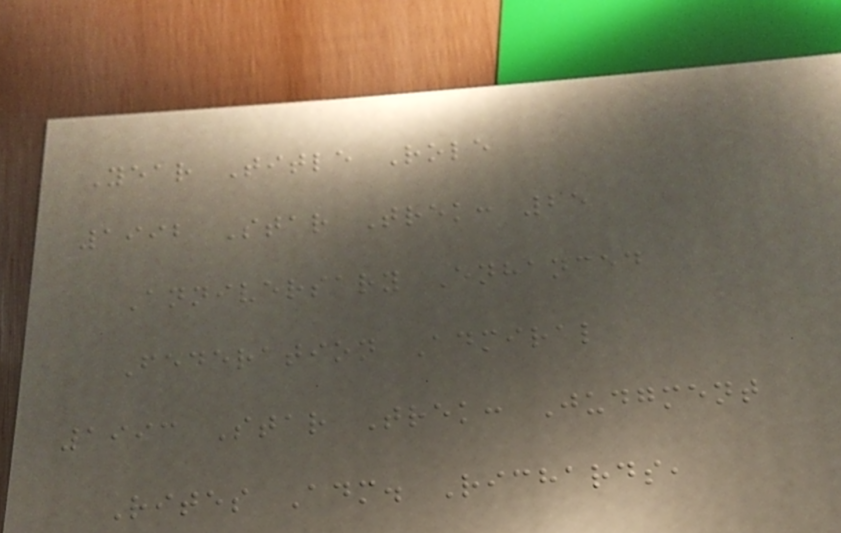Year Title Role
1992 Star Trek: 25
Anniversary Enhanced
Federation Admiral
1993 Star Trek: Judgment
Rites Adm. Richards,
